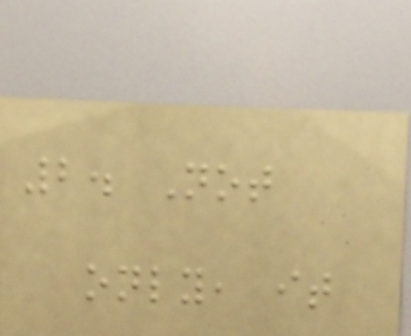2. Not
only, it
